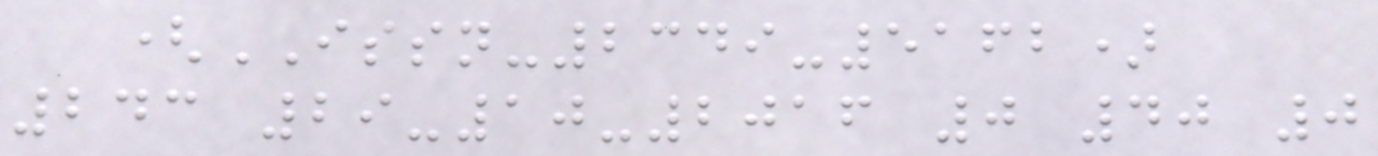(ISSN-2349-5162)
243 29-10-2016 0 40 0
